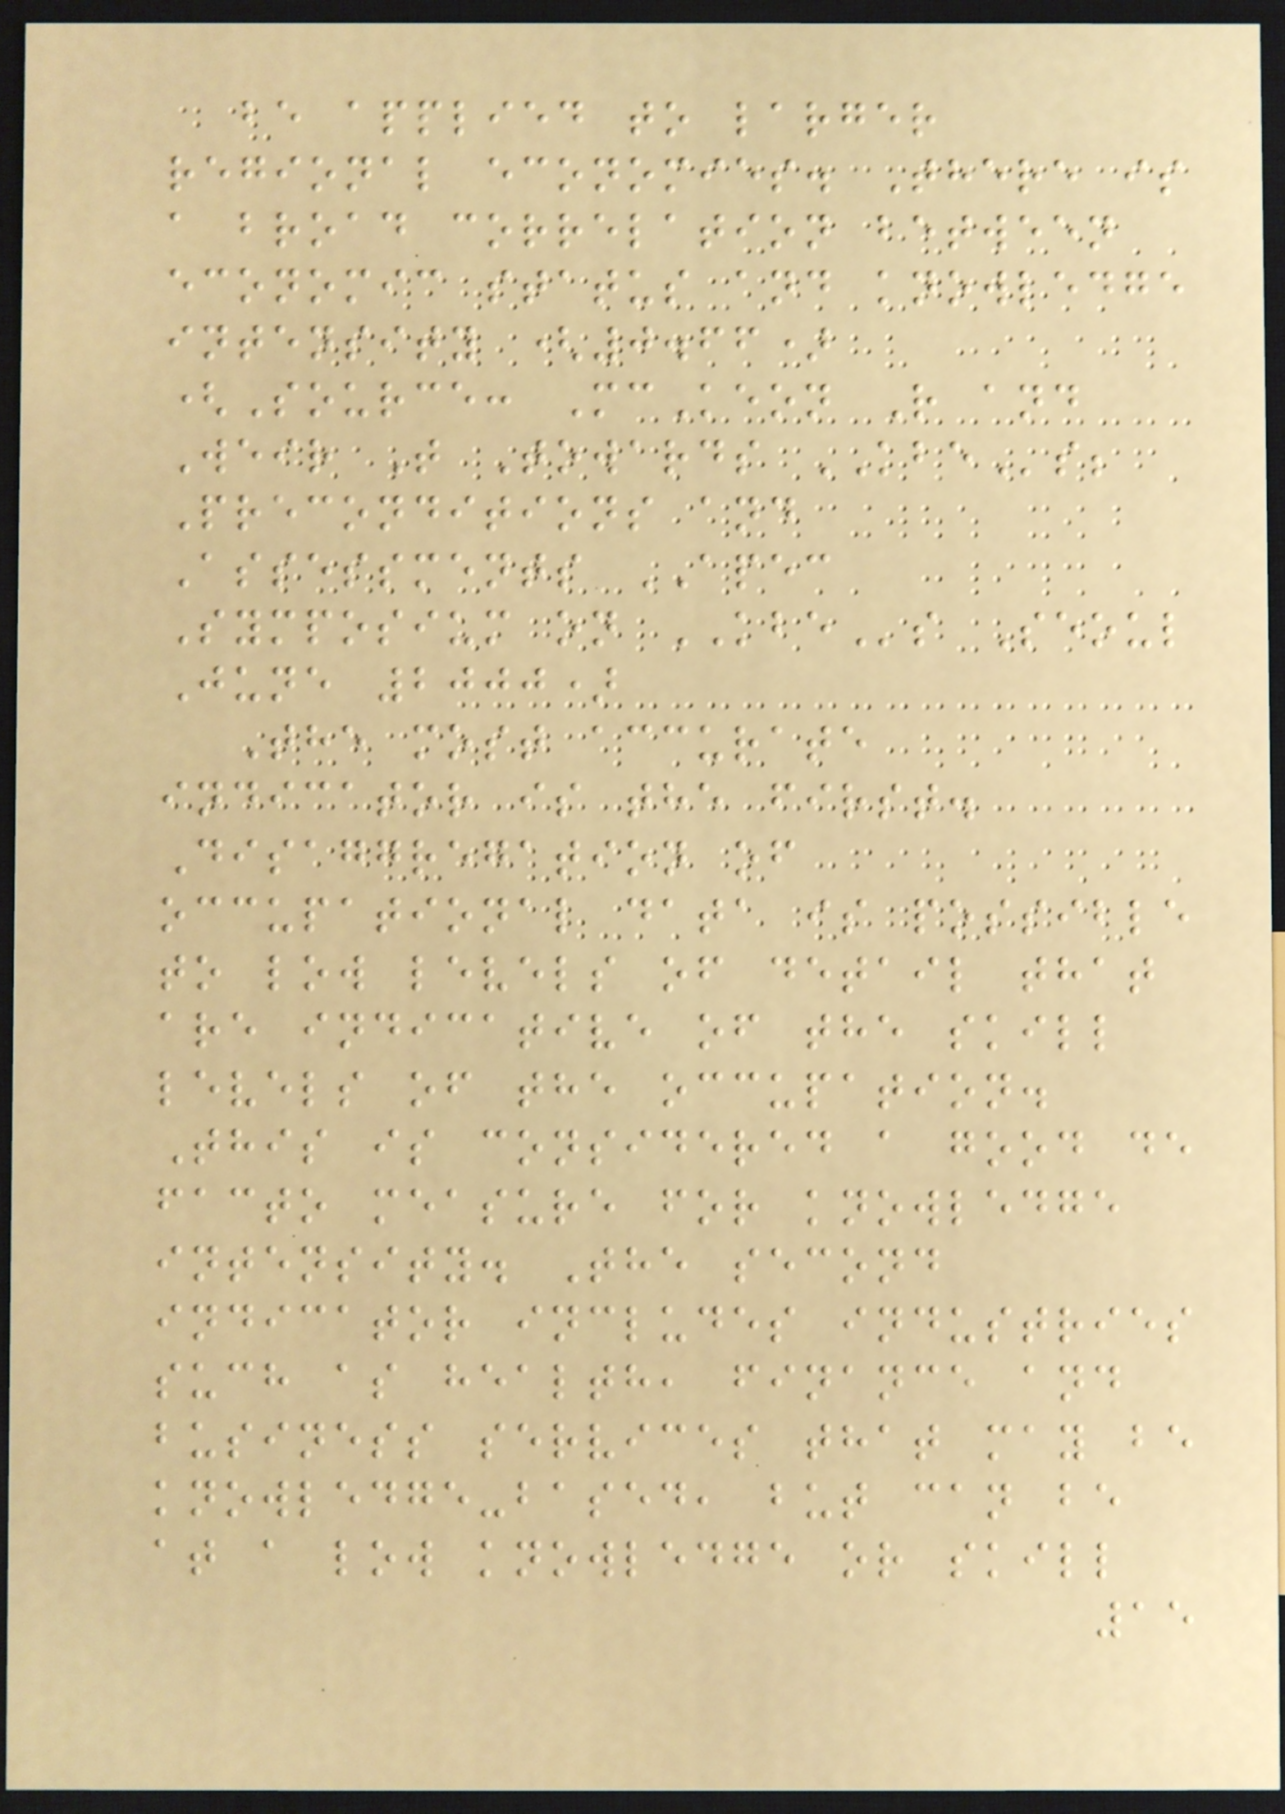be applied to larger
regional economies. There is
a broad correlation between
economic status and knowledge
intensity (0.66)
(Source: McKeon R and
Weir T Towards KBEs;
Preconditions and
Assessments APEC
Symposium on KBEs Seoul
June 2000)
The most accurate
indicator is the first.
Disaggregation of
occupational data is possible
to low levels of detail that
are indicative of the skill
levels of the occupation.
This is considered a good de
facto measure for knowledge
intensity. The second
indicator includes industries
such as health, finance and
business services that may be
knowledge-based, but can be
at a low knowledge or skill
15
